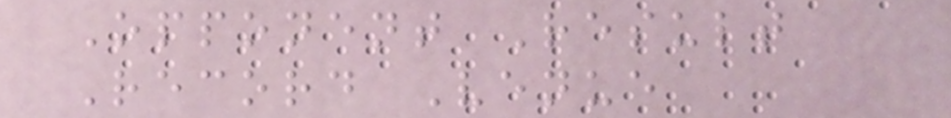Opponent Result
Record Venue
